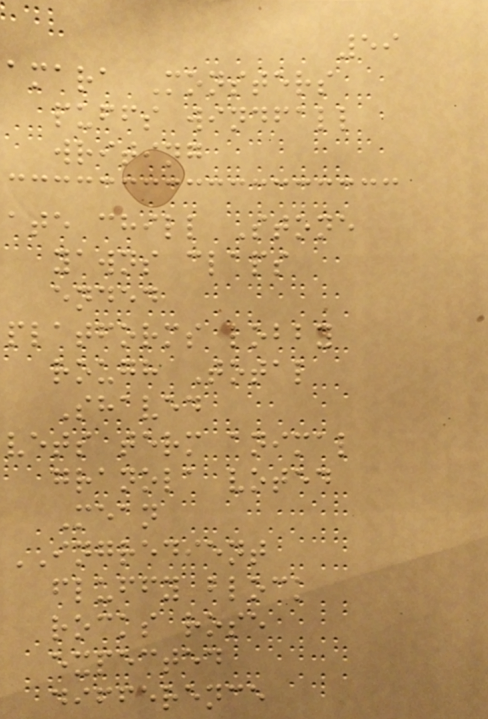59
amara Monsters
puffs windfall
writing
ate chill Stone
yawns claps
ended
platforms lobby
rough Total
Shaved
vets term animal
granola voted
Mean
INGREDIENT
fluffy block
rocks rose
expected
difference
